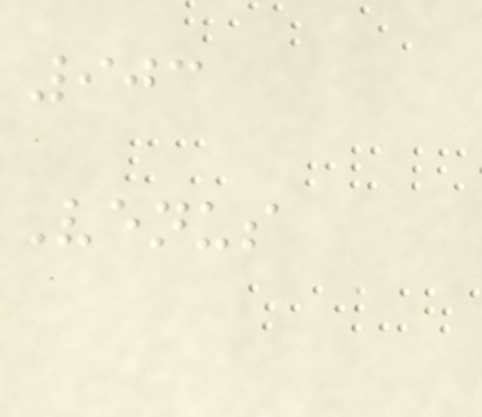903
Venus
